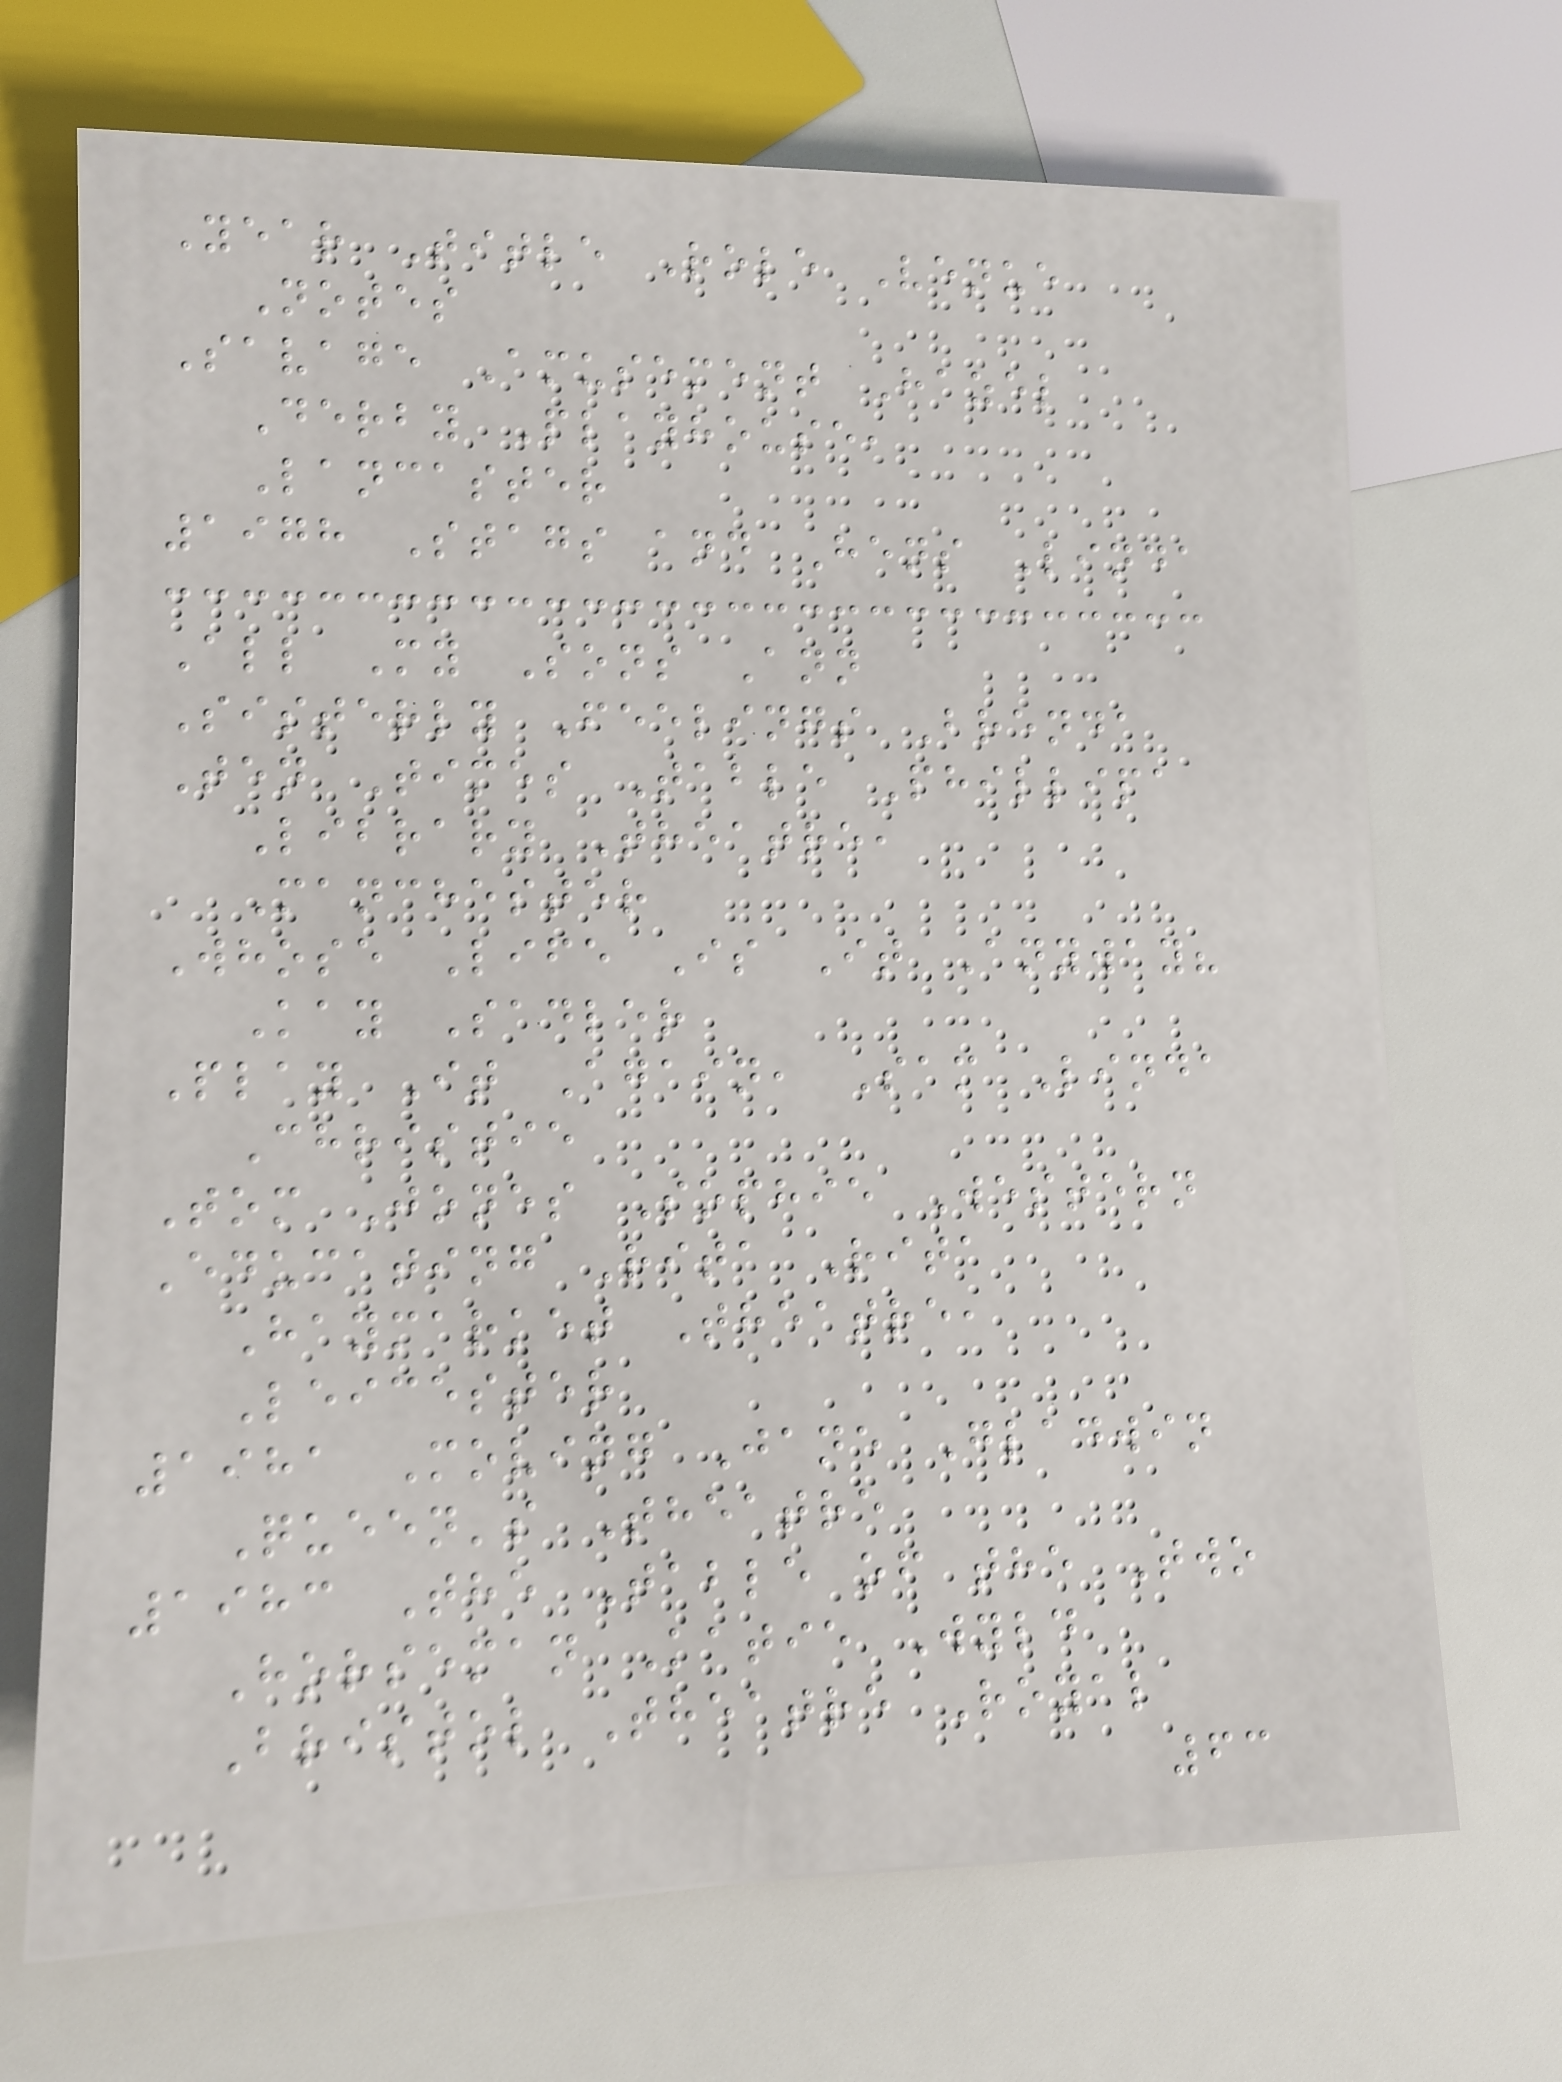Year Title Role Venue
Notes
Savage Amusement Hazel
Derby Playhouse,
Lancaster
1978 Stags and Hens Linda
All My Sons Ann
Sisterly Feelings Brenda
Ten Times Table Phillipa
Library Theatre,
Manchester
Whose Life Is It Anyway?
Kay Sadler
Play It Again, Sam Linda
Christie
Tom Jones Sophie Western
Educating Rita Rita
Haymarket Theatre,
Leicester
1981 Moving Jane Gladwin
Queen's Theatre
1983 The Table of the Two
Horseman Katie Wyld
Bristol Theatre Royal
63
